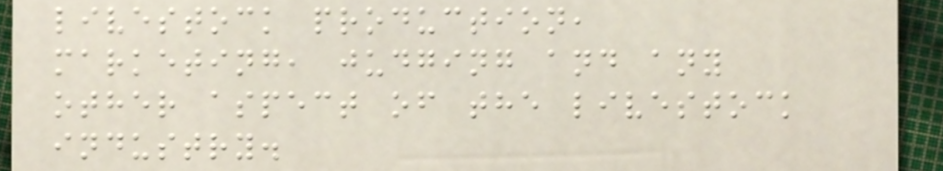livestock production,
marketing, judging and any
other aspect of the livestock
industry.
